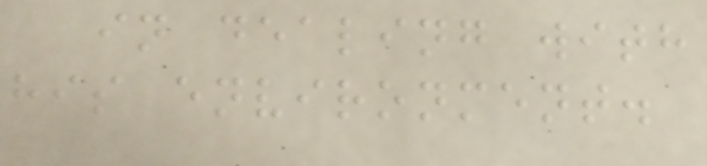in dealing with
his environment.
